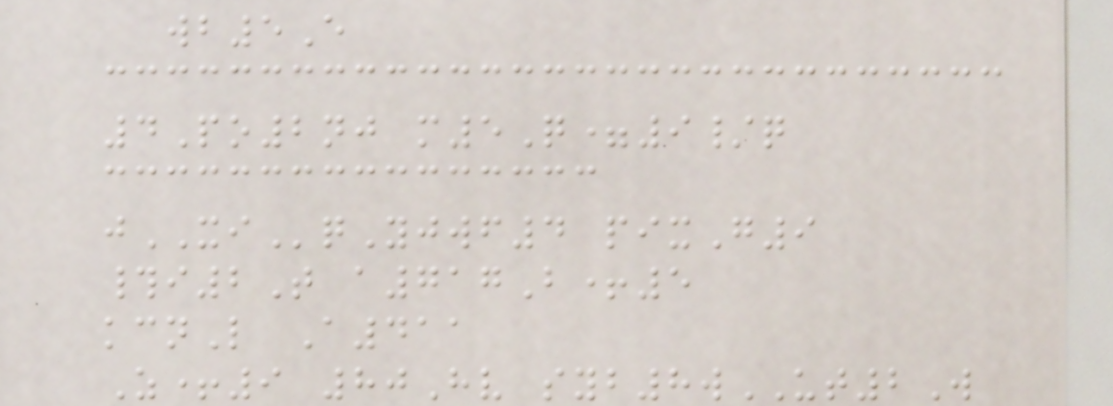wb5E
4Po2nj m5Q=9/q
jXIqYjwf4 pixG9
#i2T a717B+5
kcnL A411
Z+9 80Hv syb8wUT2W
